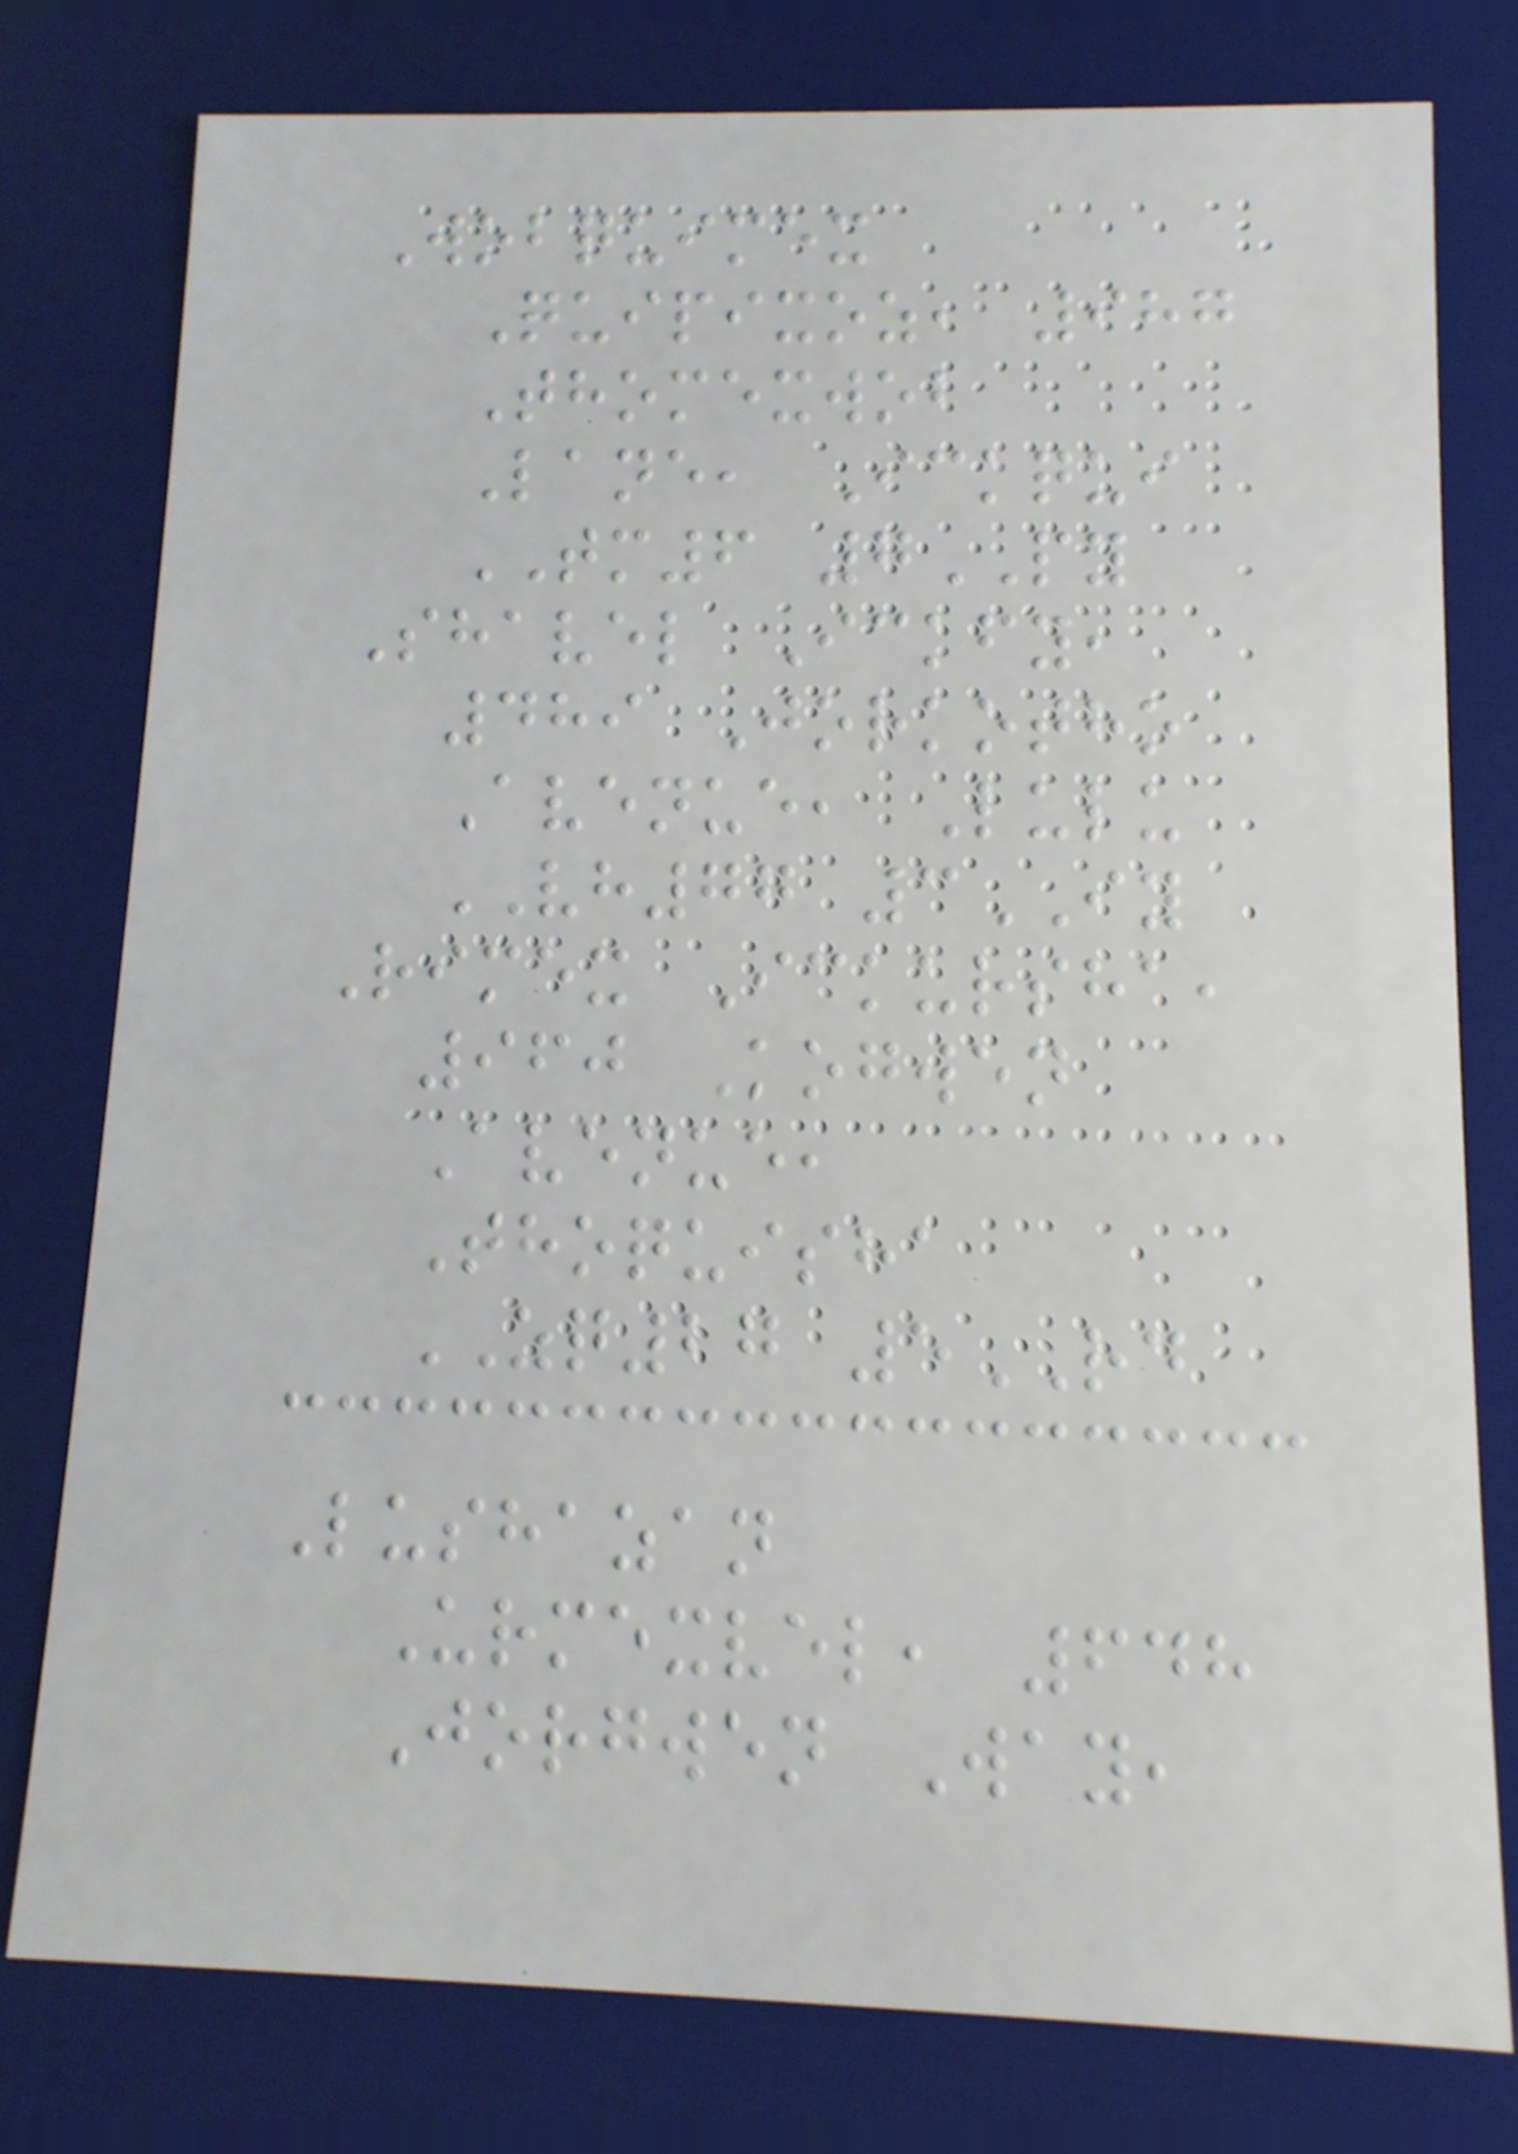Wobquimex
Quipixoz, 987
Thomexwob
Lane, Ickqui
TM6 7PY
Shavel Ickfy,
489 Jorkotho
Avenue, Lulu
VH77 3IY
Rimex Ickursha,
960 Kogwen
Avenue,
Thoquisha
ZQ27 5RD
Lushazan
Urmexvel, 648
Jorgwen Way,
